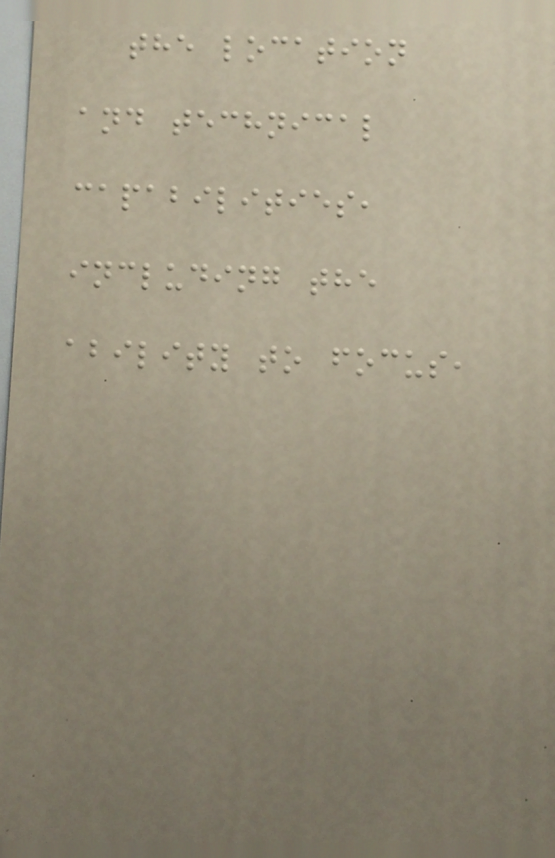the location
and technical
capabilities,
including the
ability to focus,
